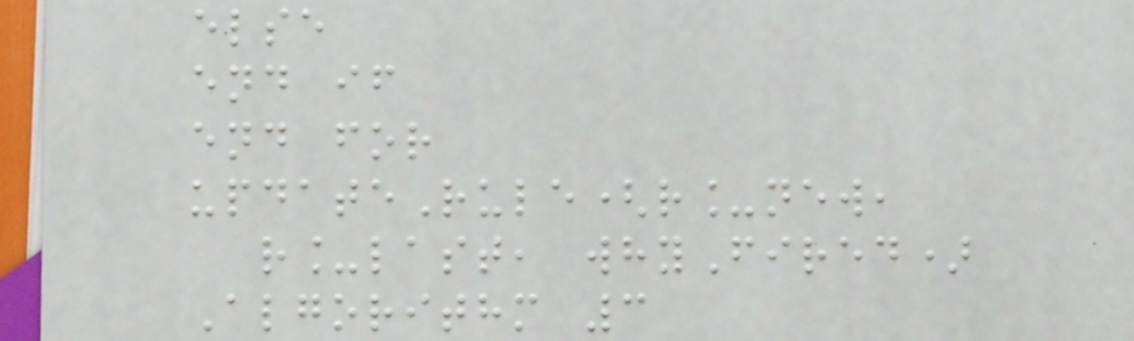else
end if
end for
updateRule(r_new,
r_last, whyFired)
Algorithm 3
